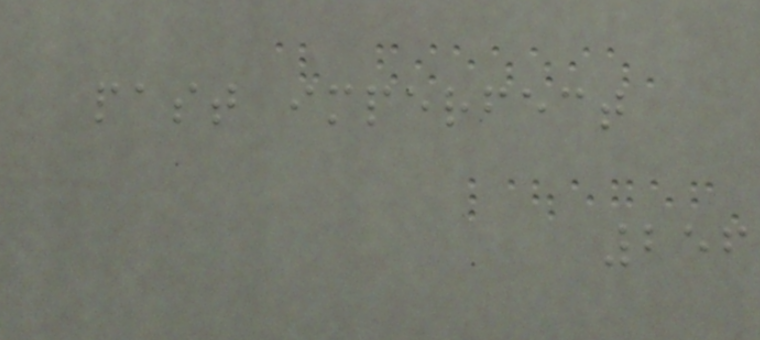past imperfect
256
